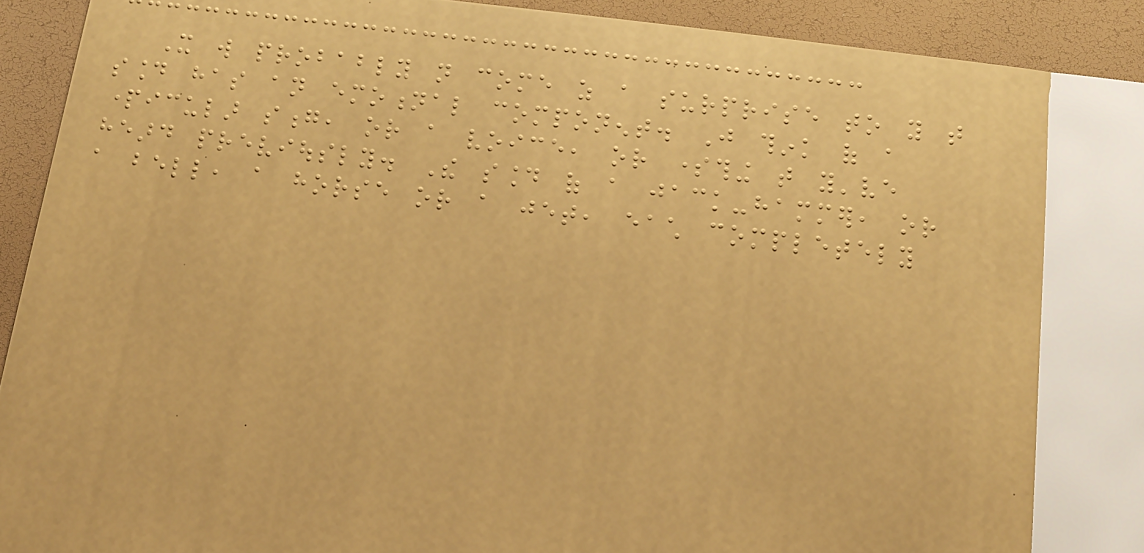It will probably not come as a surprise to you that
sound has an emotional component. Just think of a
particular song, or a voice, or something that you've
heard previously. The sound of a jack-hammer, or
a bell, a horse or a jet, each completely
